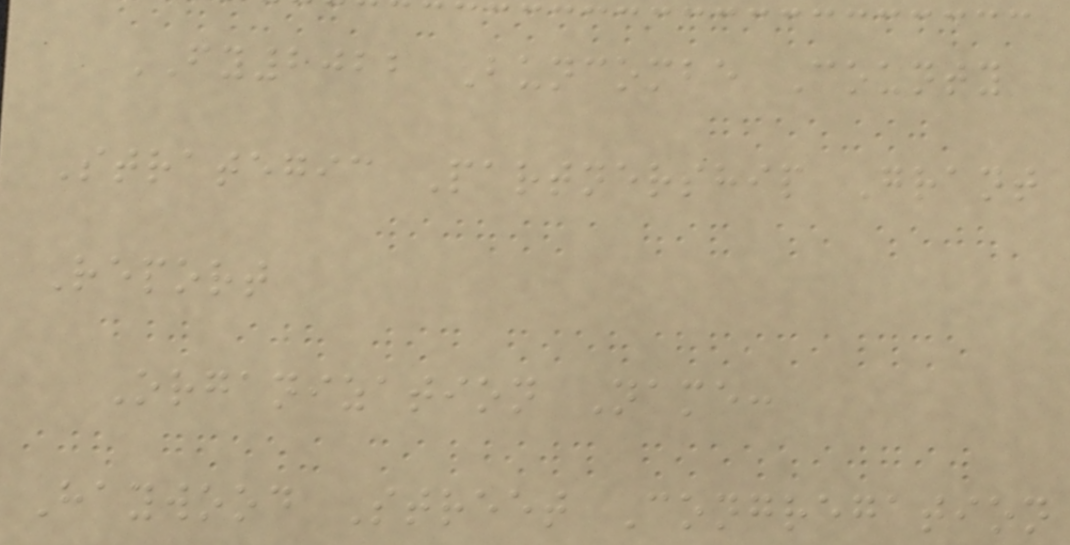FY2022 Buncombe County
Strategic Partnership Grant
Report
Organization Name:
Haywood Street Congregation
